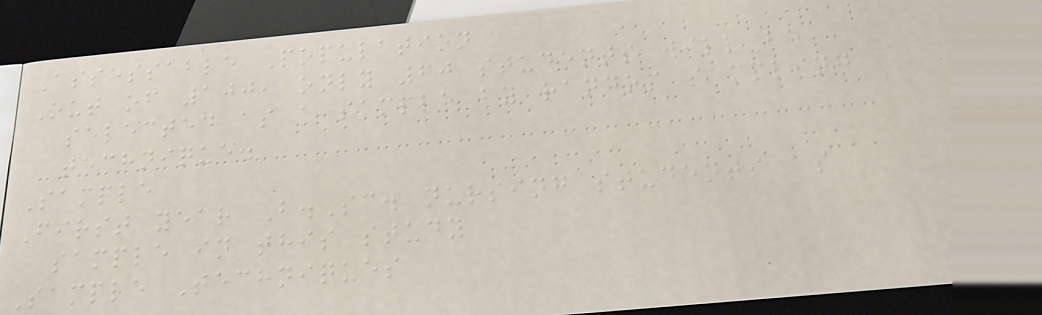Assessable Population
Out of 100, only 60 students will be
selected as a sample by random sampling
technique.
Sample
First year B.Sc. nursing students as
sample in this study
Sample Techniques
